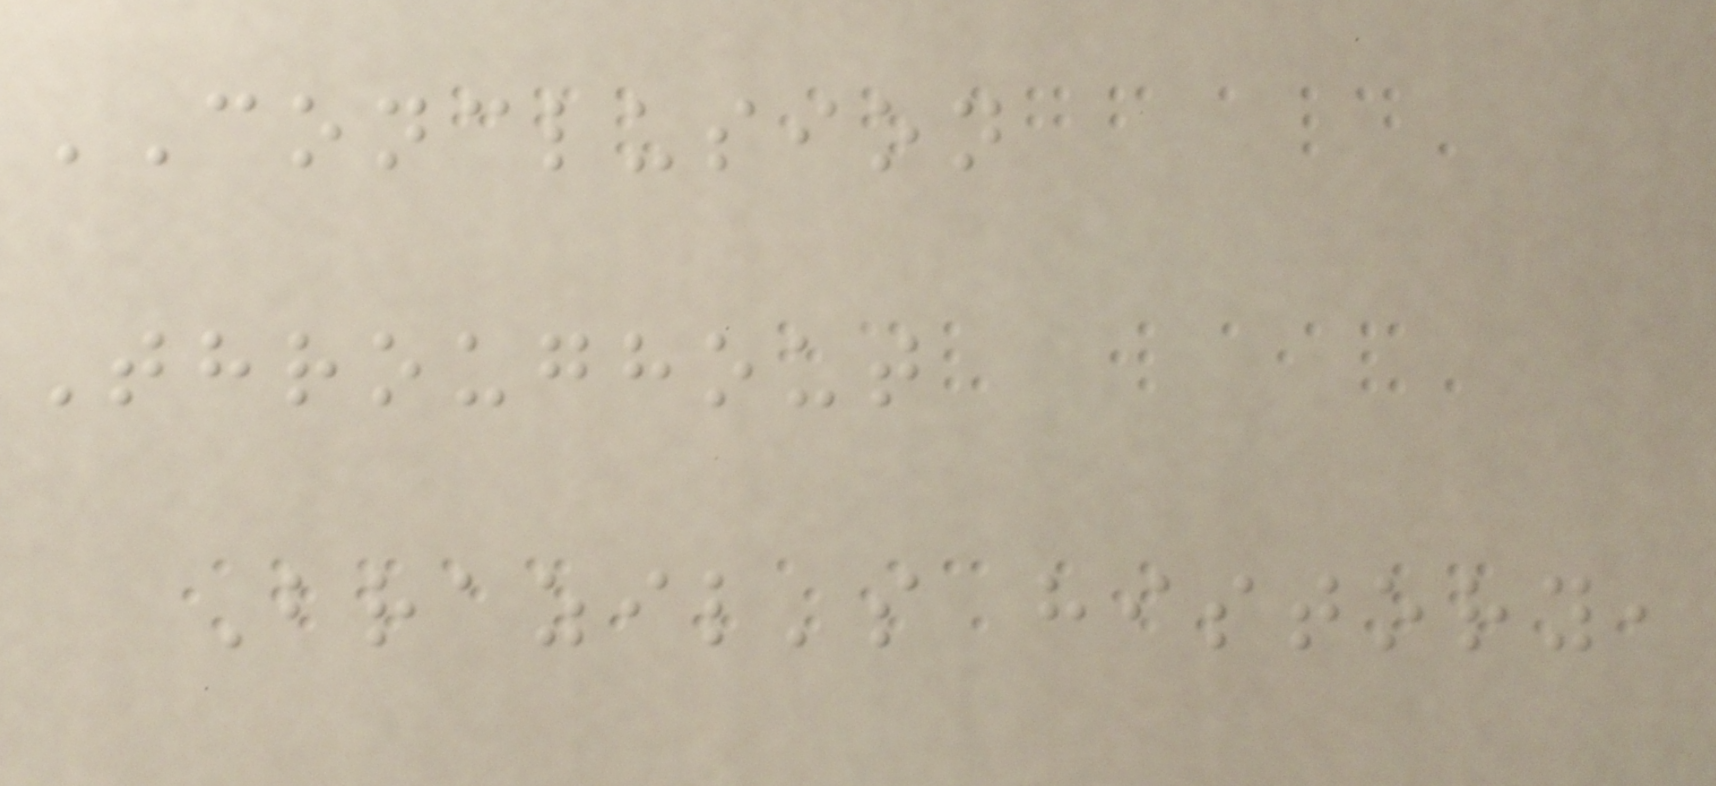CONCLUSION
Throughout
Brazil's history,
